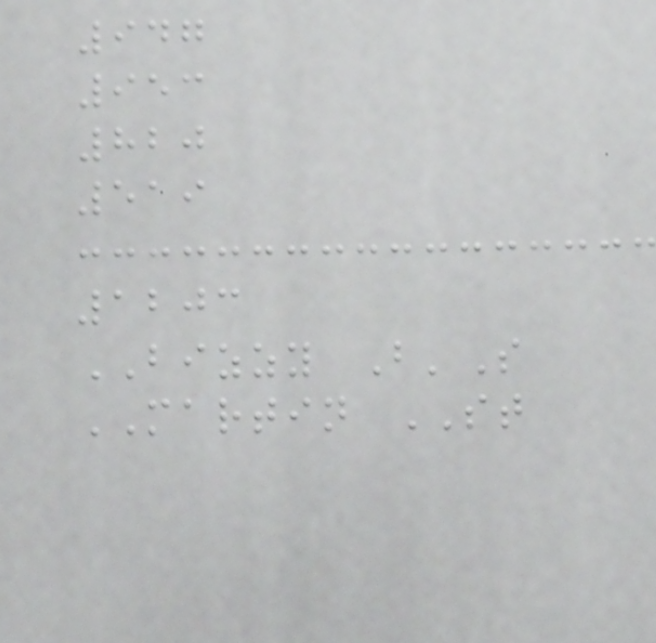947
953
820
519
1203
BIZZY B'S
MARTIN ST
